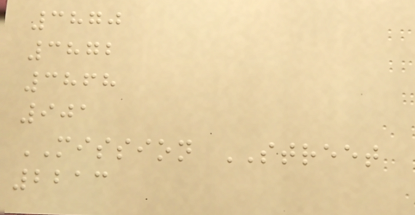3870
3872
3868
901
MISSION STREET
2213
